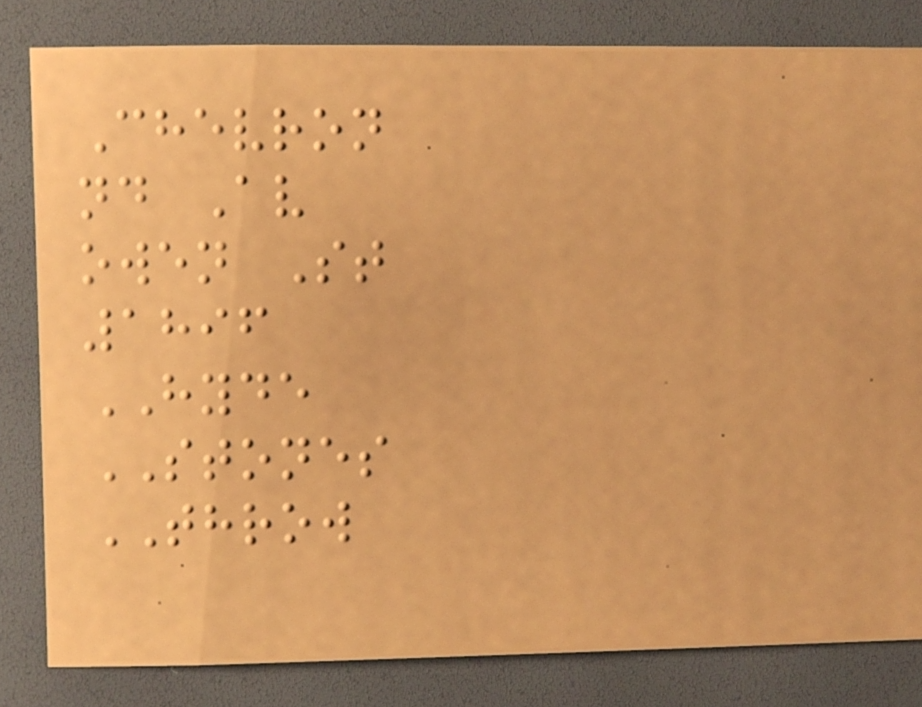Chevron
nd Av
owen St
1896
HYDE
STONES
THROW
